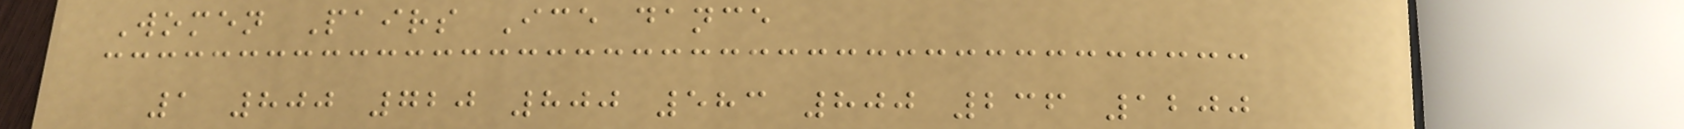Women Pairs Ice dance
1 800 720 800 583 800 236 1200
